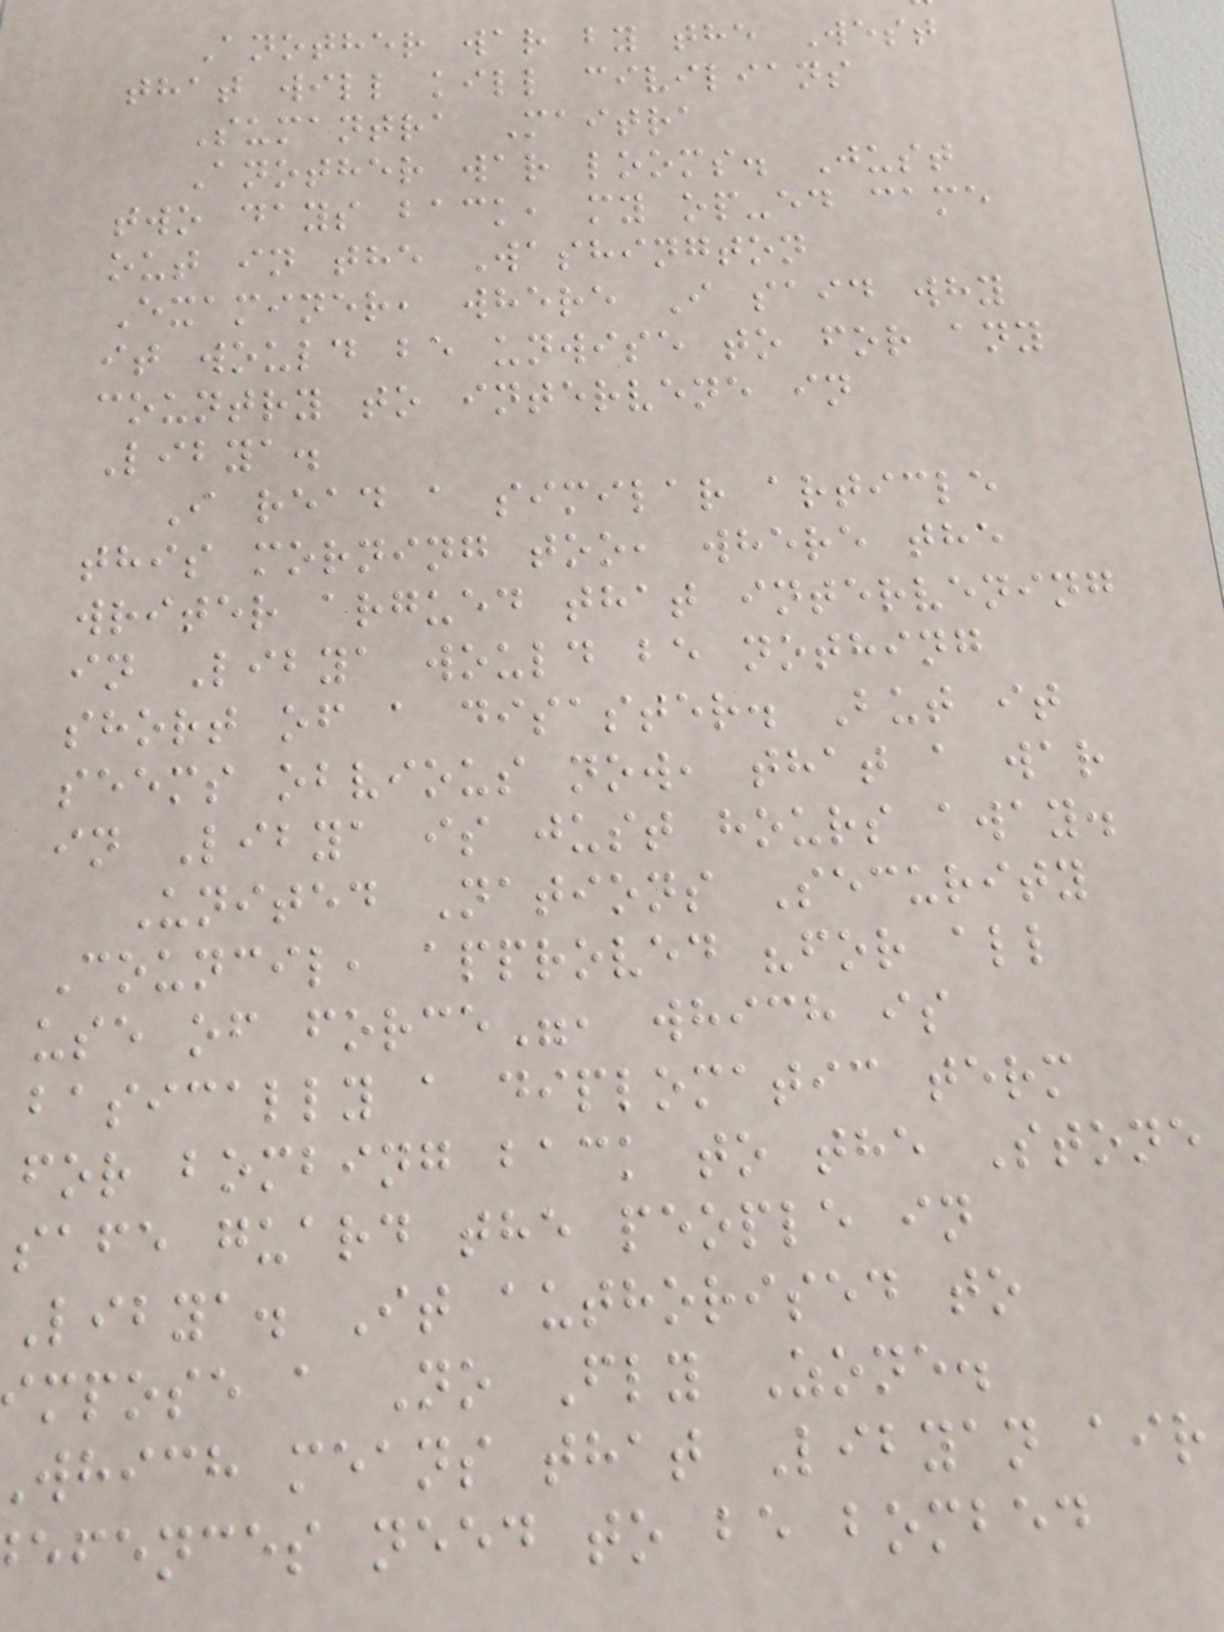Another war by the West
that will kill civilians
Sumantra Maitra
Another war looms. Just
two days back, my op-ed came
out in the Washington
Examiner, where I said why
it would be unwise to for any
country to intervene in
Libya.
I read a similar article
this morning too, where the
writer argued that intervening
in Libya would be nothing
short of a disaster. But it
seems obvious now, that a war
in Libya is just hours away.
United Nations Security
Council, approved "for all
use of force", which is
basically a diplomatic term
for bombing back to the Stone
safe guard the people in
Libya. It authorised to
mpose a No Fly Zone.
which means that Libyan air
efences need to be bombed
